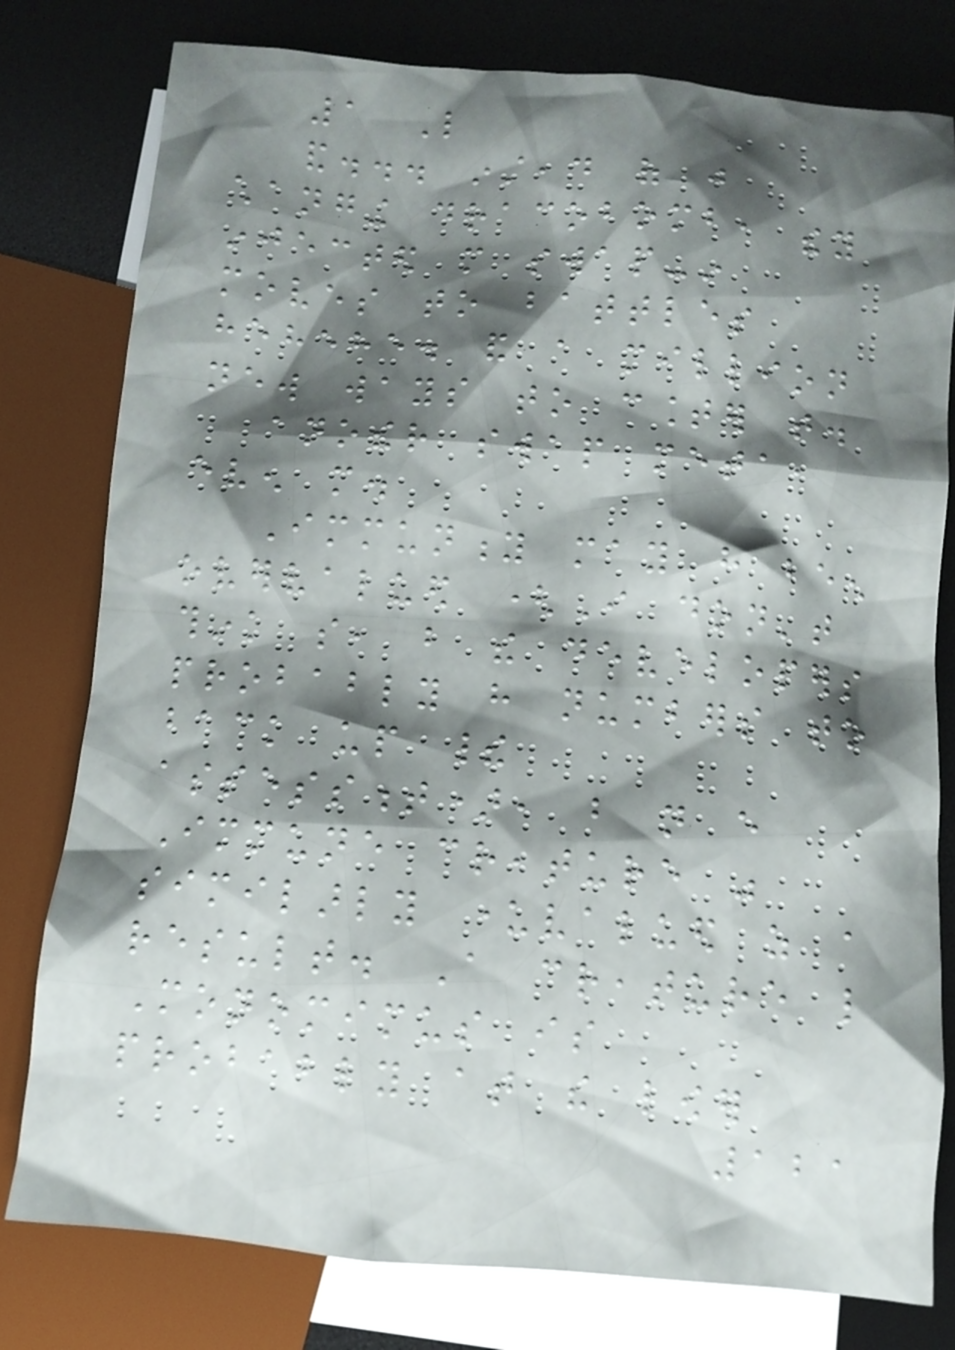1 Like
and... instead of just
changing dracobomb, they
injected more swap-in
moves to battles
hehehe. and a million
new ways to counter that.
another swap meta,
even more.
Immunity may have been
overvalued (I don't
think so, but the developers
probably have numbers to
back up their
assessment), but not every
Immune creature was
similarly undervalued as a
result. A creature like
Monomimus is
probably at the lower
121
